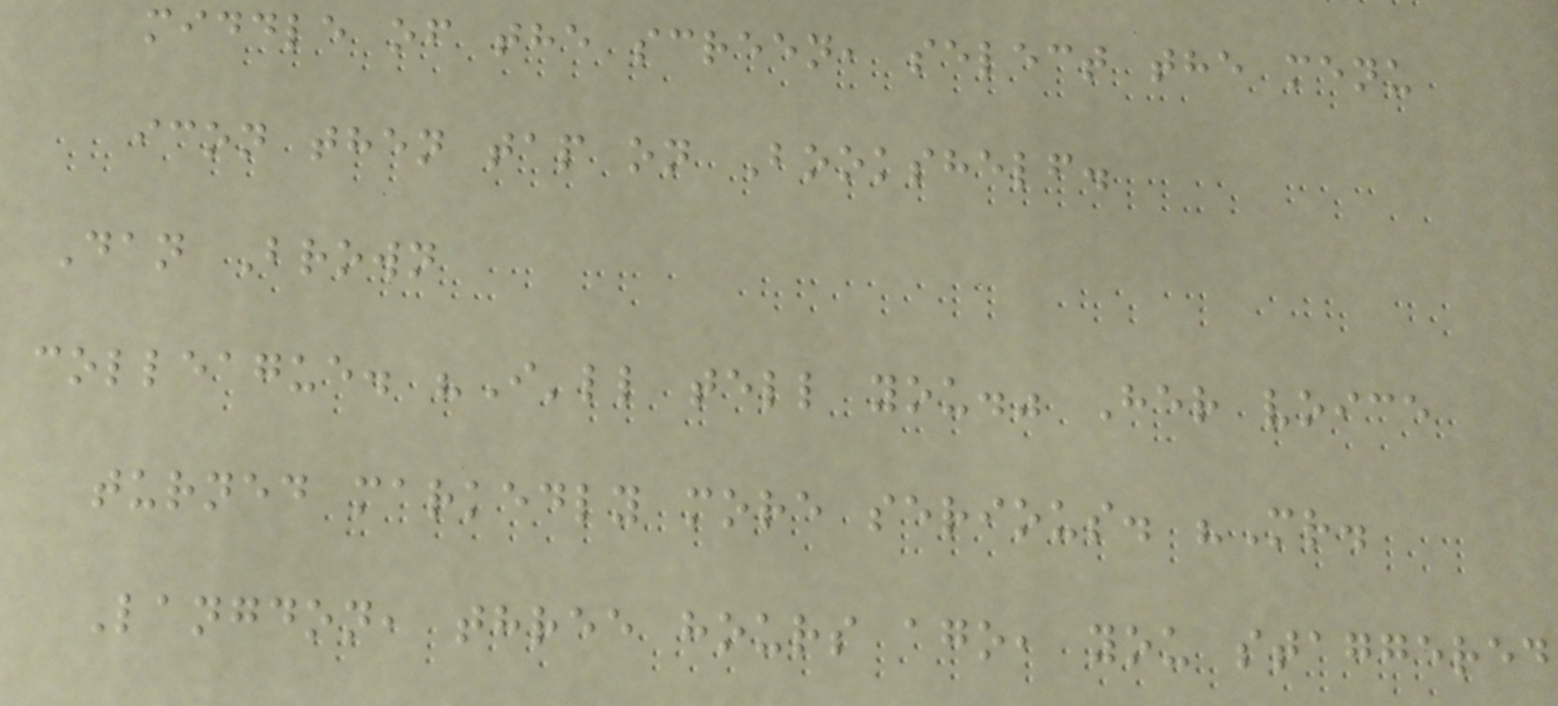middle of the screen, select the menu
icon then tap on Bookshelf.
Dan Brown
colleague. "I'll tell you." Her voice
turned markedly more serious. "Mr.
Langdon, three hours ago, you staggered
